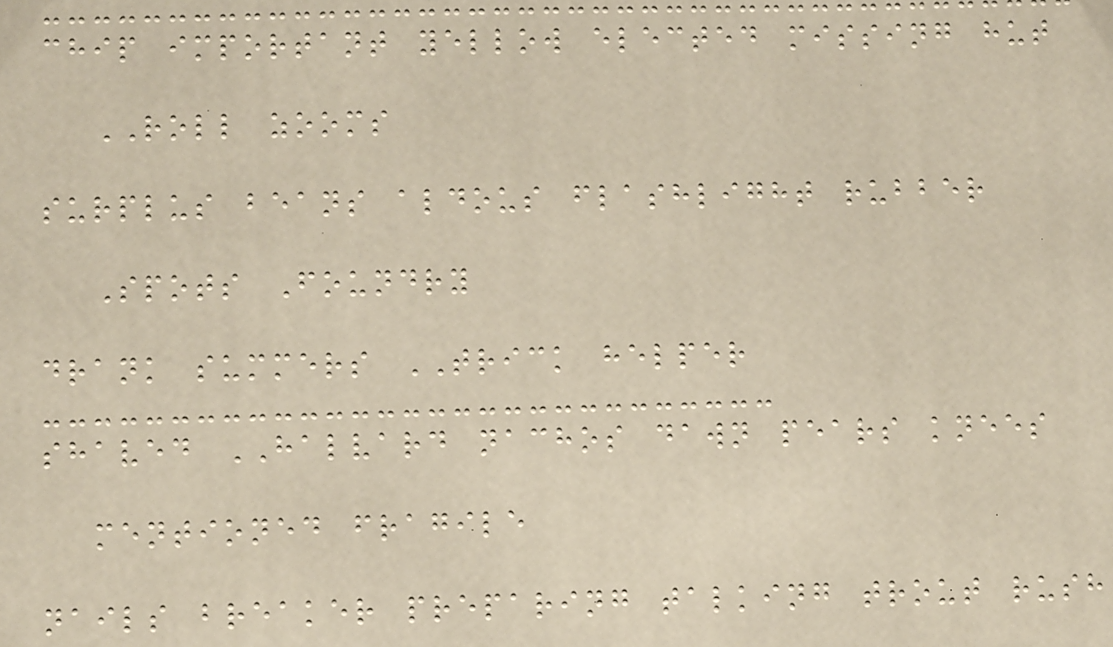chip important yellow elected missing hut
ROLL zooms
surplus beans aldous flashlight rubber
Spots Foundry
drank summers TRICK helper
shaved HALVARD nachos dawn pears knees
mentioned fragile
nails breaker preparing talking trout rush
